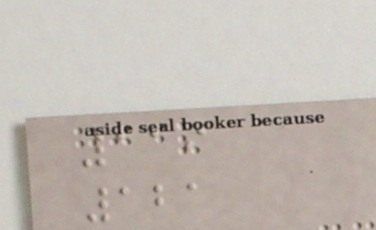119
121
